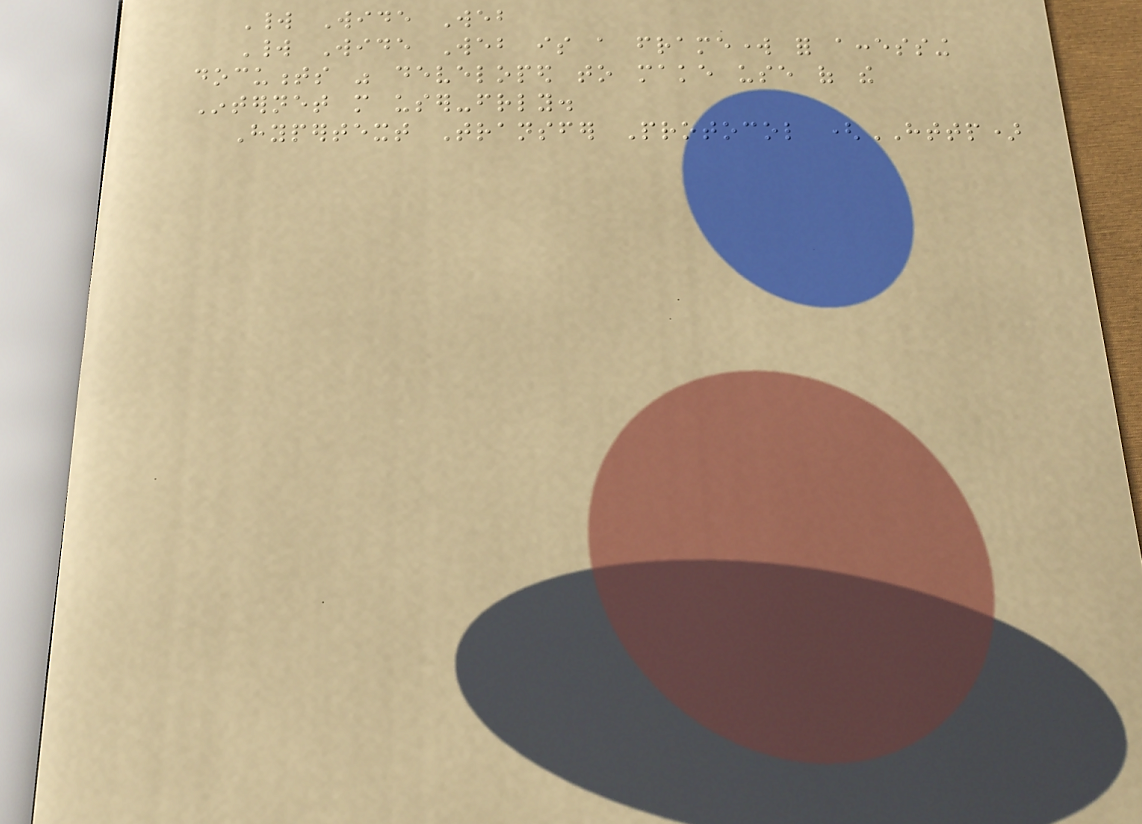World Wide Web
World Wide Web is a framework for accessing
documents was developed to make use of the
Internet more user-friendly.
Hypertext Transfer Protocol (HTTP)
